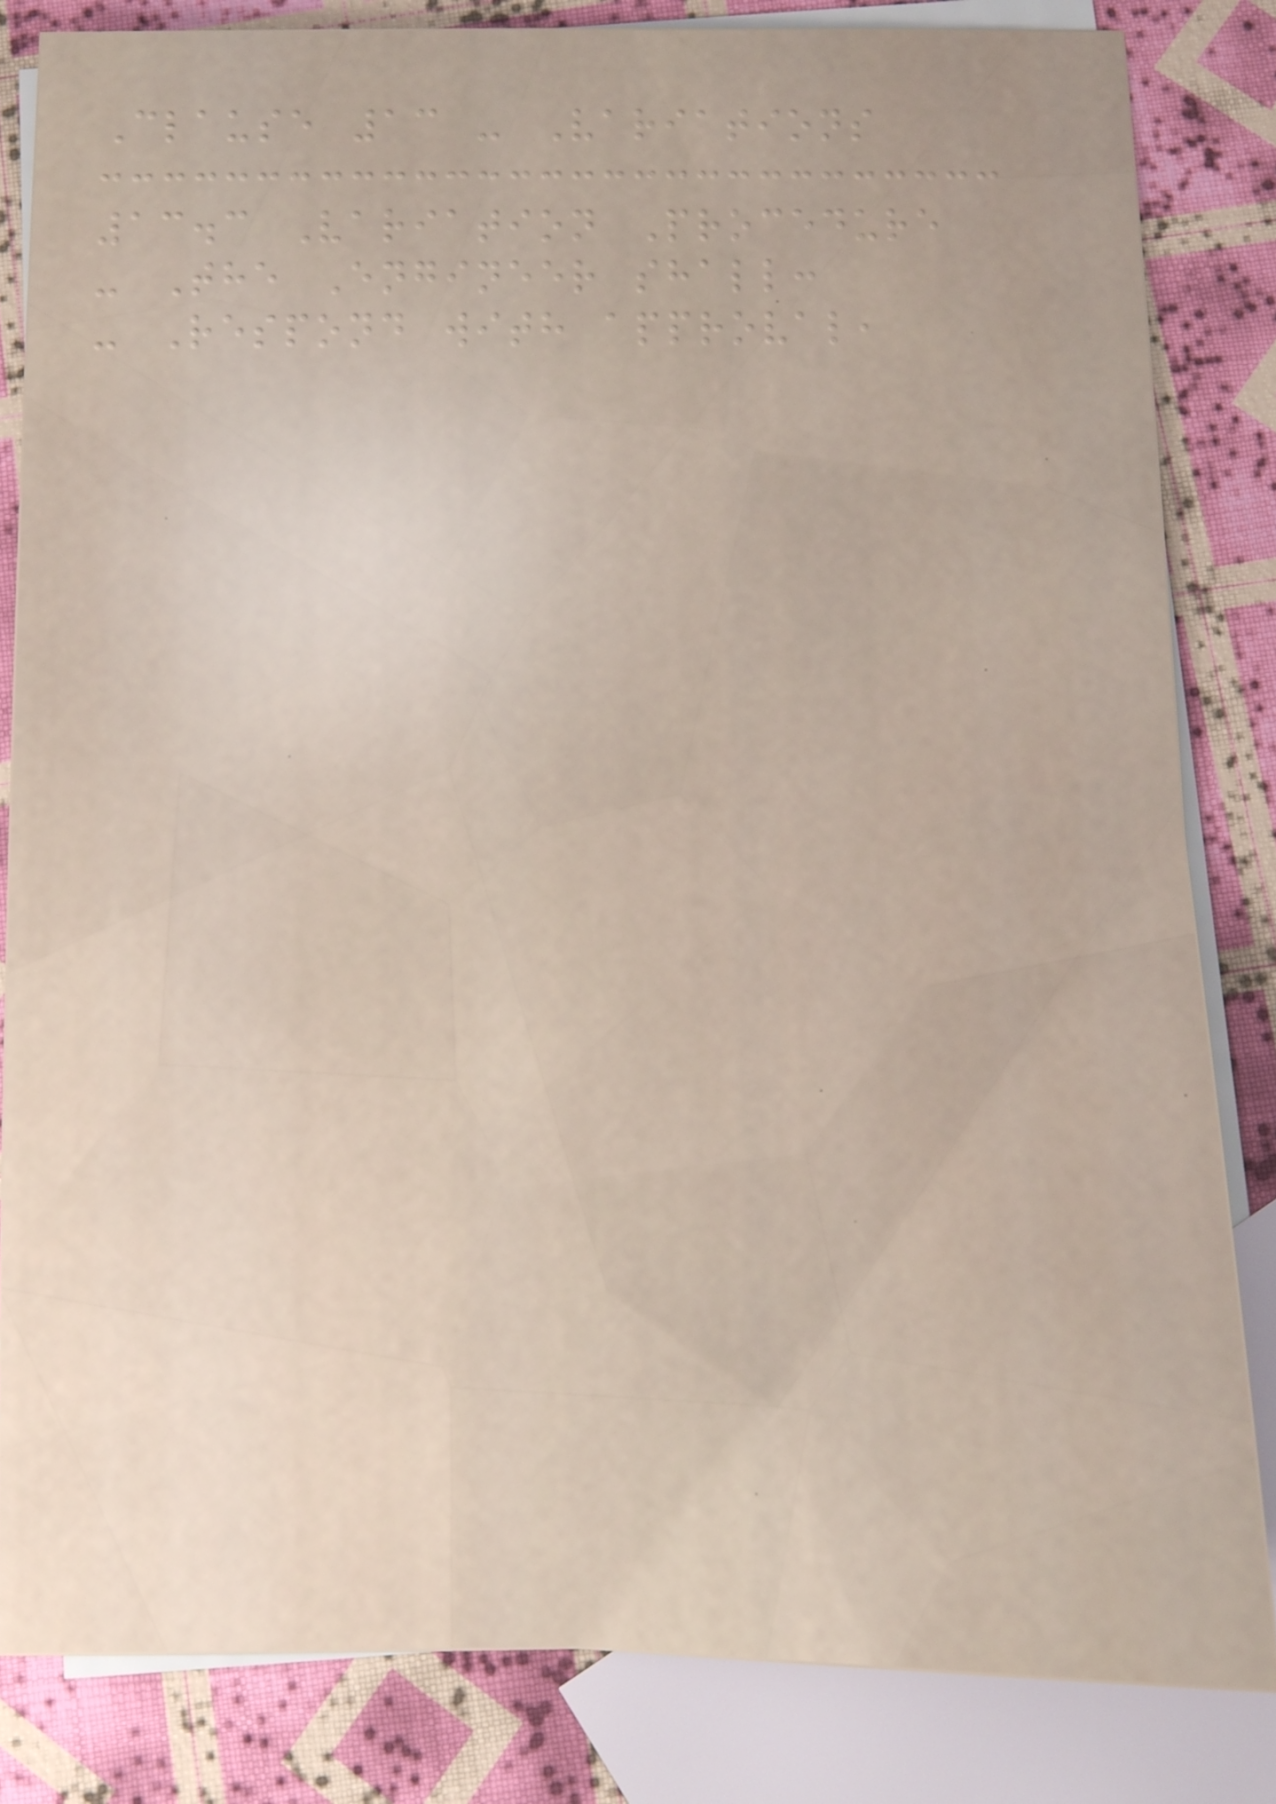Clause 13 - Variations
13.3 Variation Procedure
- The Engineer shall:
- Respond with approval,
